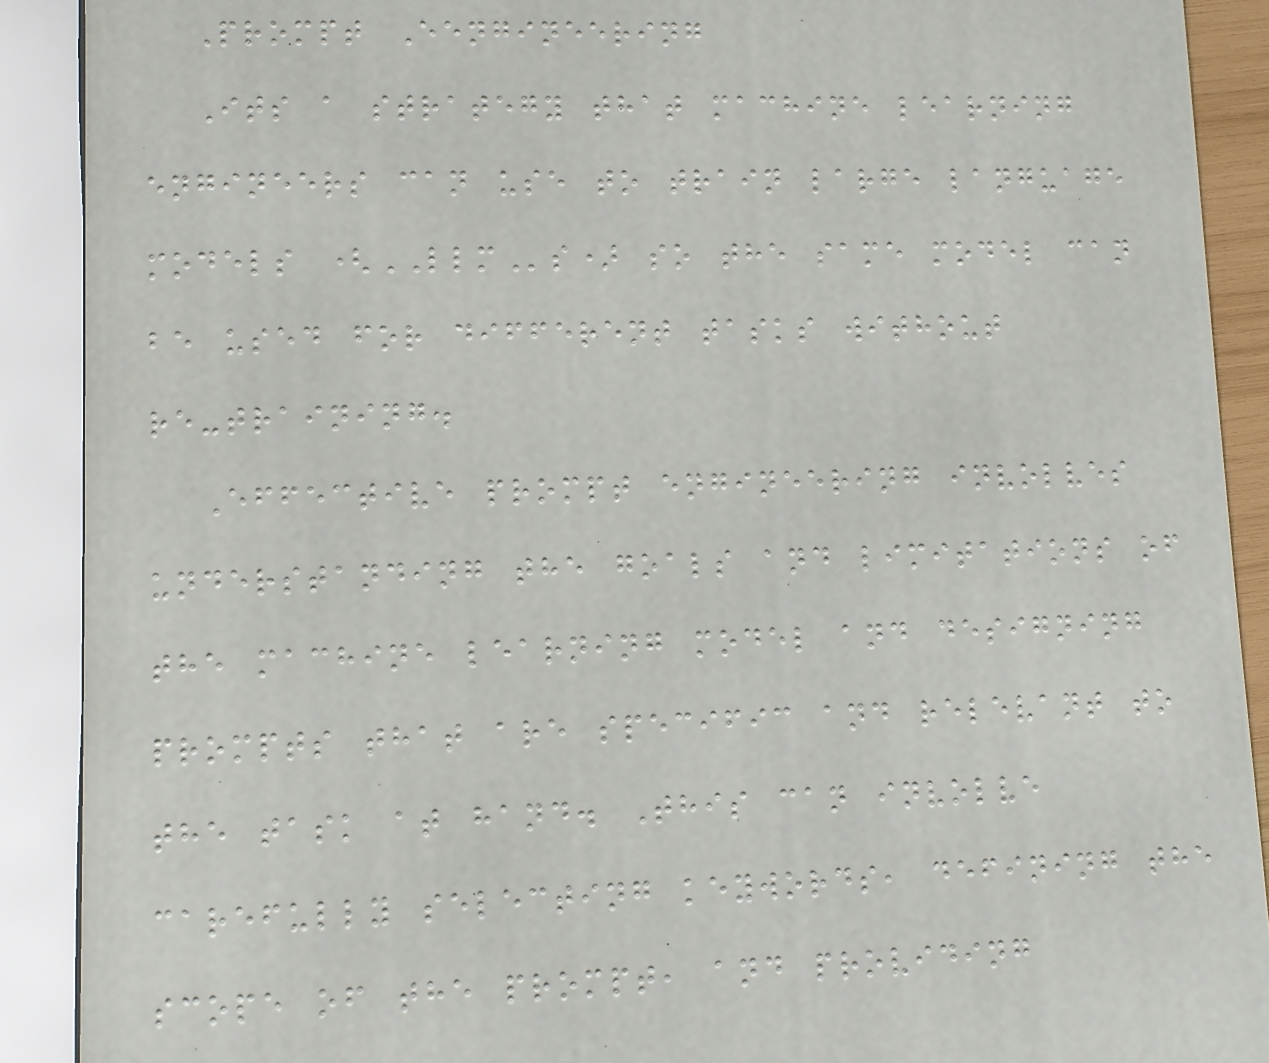Prompt Eengineering
Its a strategy that machine learning
engineers can use to train large language
models (LLMs) so the same model can
be used for different tasks without
re-training.
Effective prompt engineering involves
understanding the goals and limitations of
the machine learning model and designing
prompts that are specific and relevant to
the task at hand. This can involve
carefully selecting keywords, defining the
scope of the prompt, and providing
